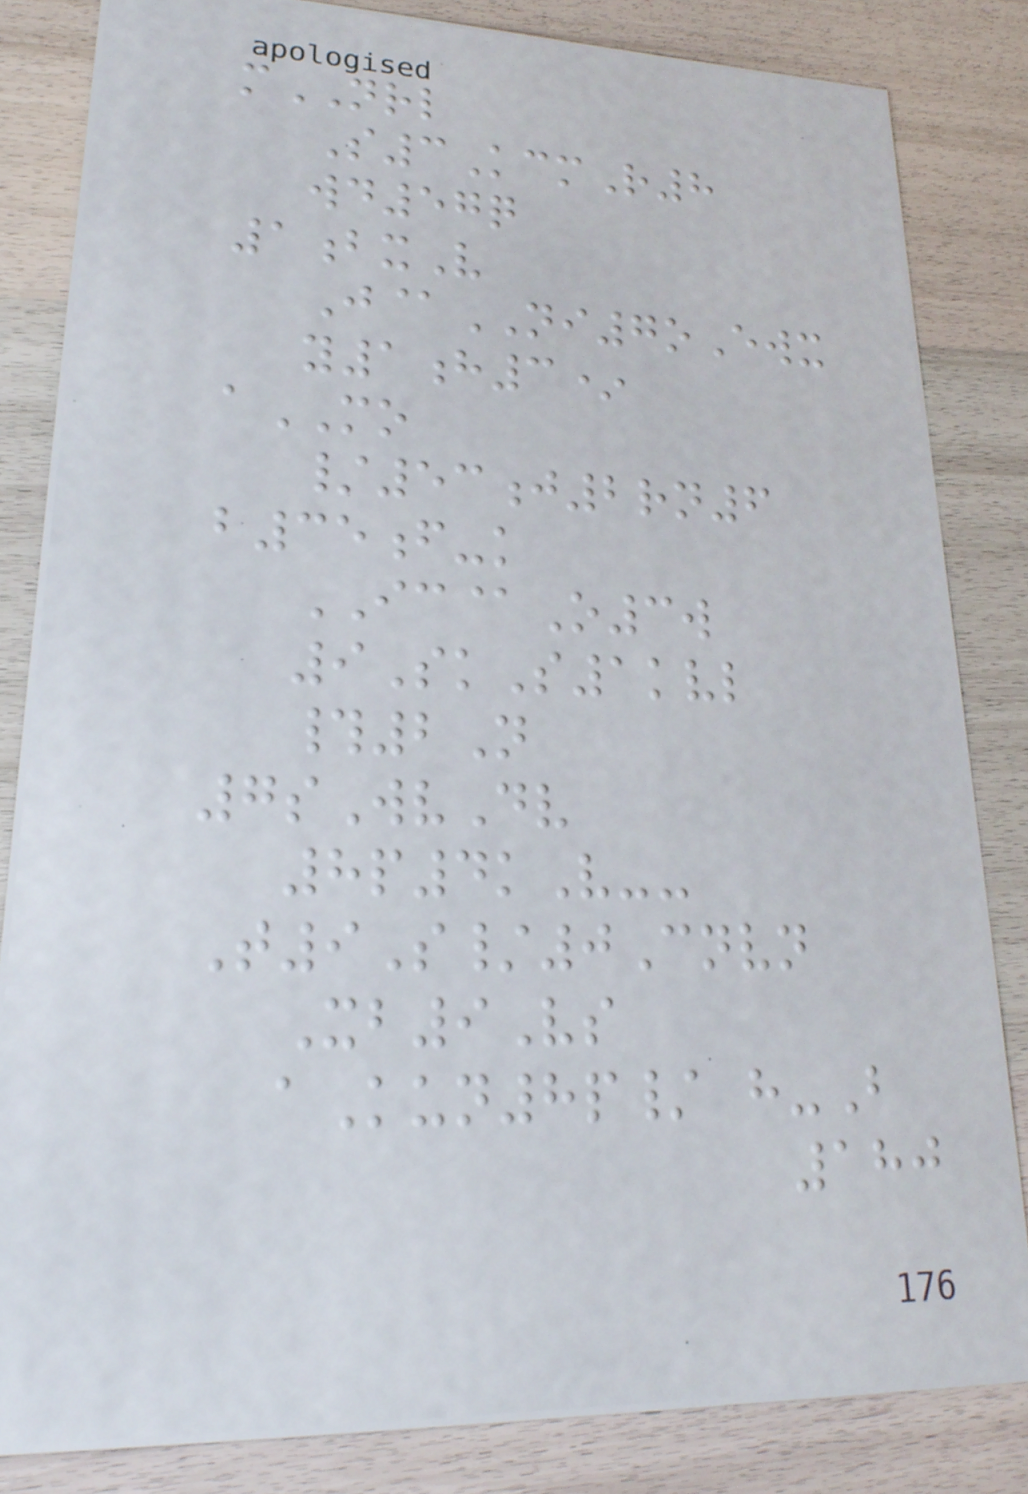mNRL
S3KcmR8
wd57q
1bxV
J@NI7oEwx
y1h3*
aMO
/53j2rn6
b35f-k
IC@O3w
9SkS1kvl
#2N
7sWvDv
8p4kV--
T9S/0Cnvn
Xb9Vs
aKun8p/ h-B
180
